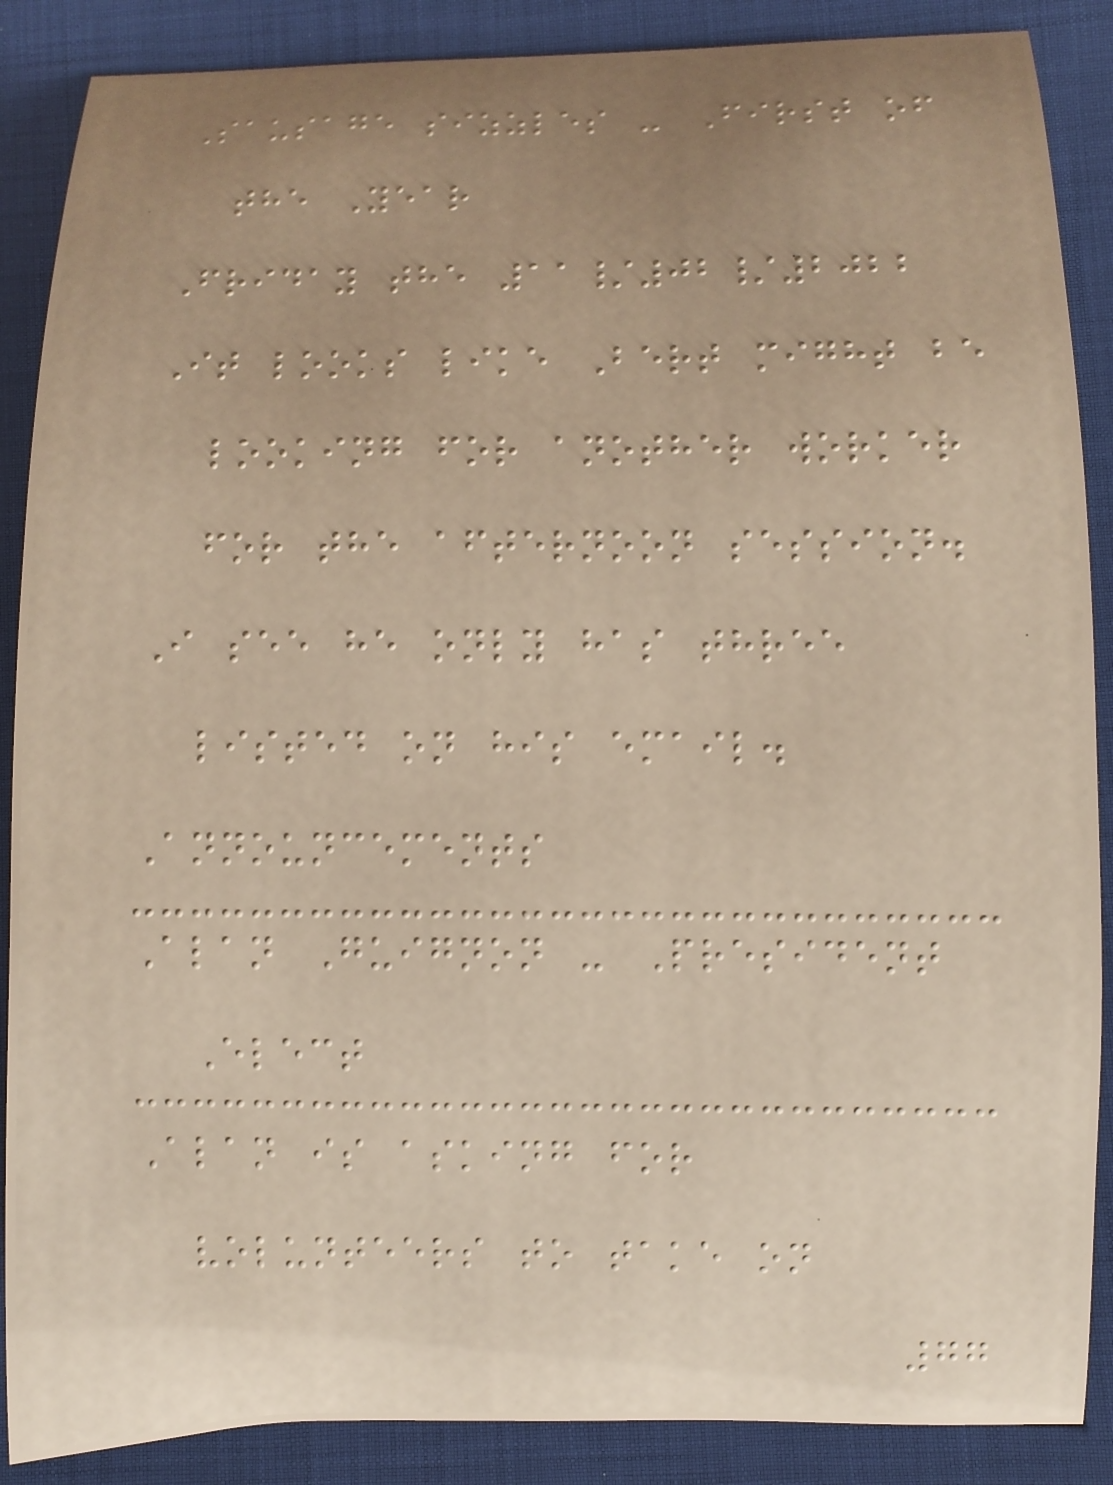Sausage sizzles - First of
the Year
Friday the 11/02/2022
It looks like Bert might be
looking for another worker
for the afternoon session.
I see he only has three
listed on his email.
Announcements
Alan Guignon - President
Elect
Alan is asking for
volunteers to take on
77
